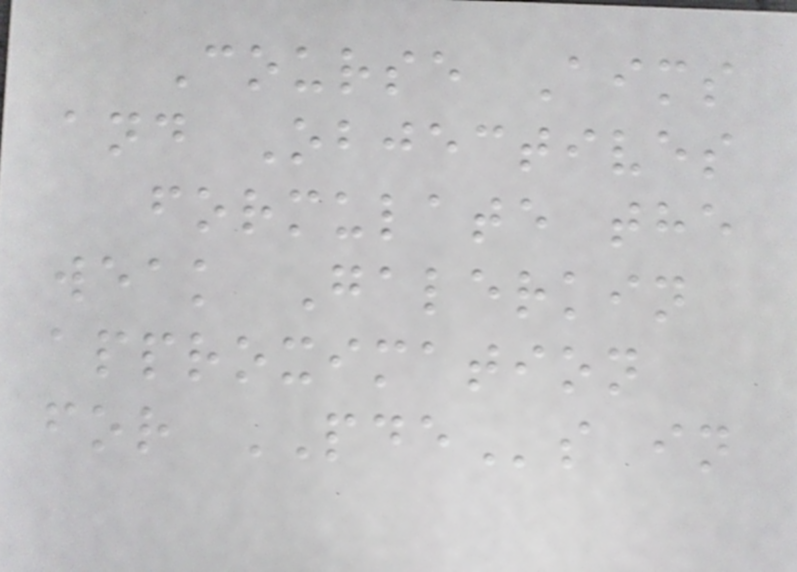Course Aims
and Objectives
formulate the
weak Galerkin
approximation
for PDEs in
